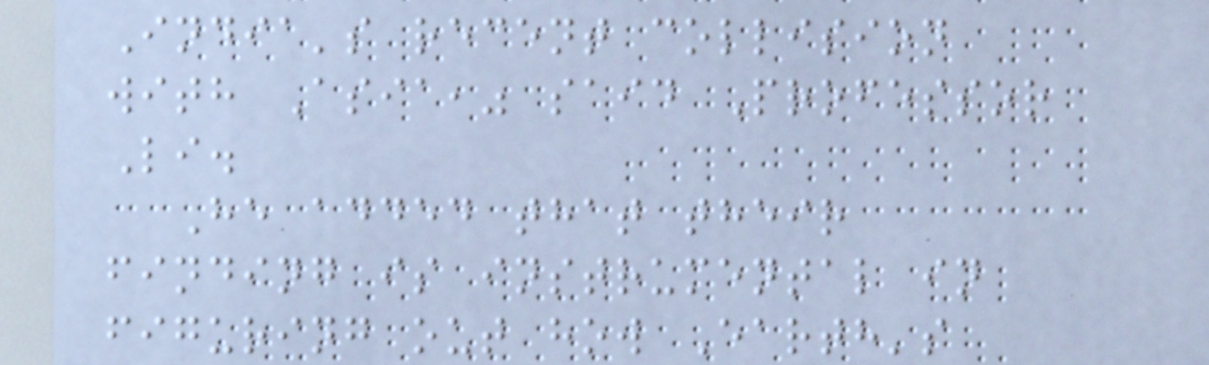India's recent collision
with Asia," said Professor
Li.
He added that their
finding is instrumental in
figuring out how Earth's
